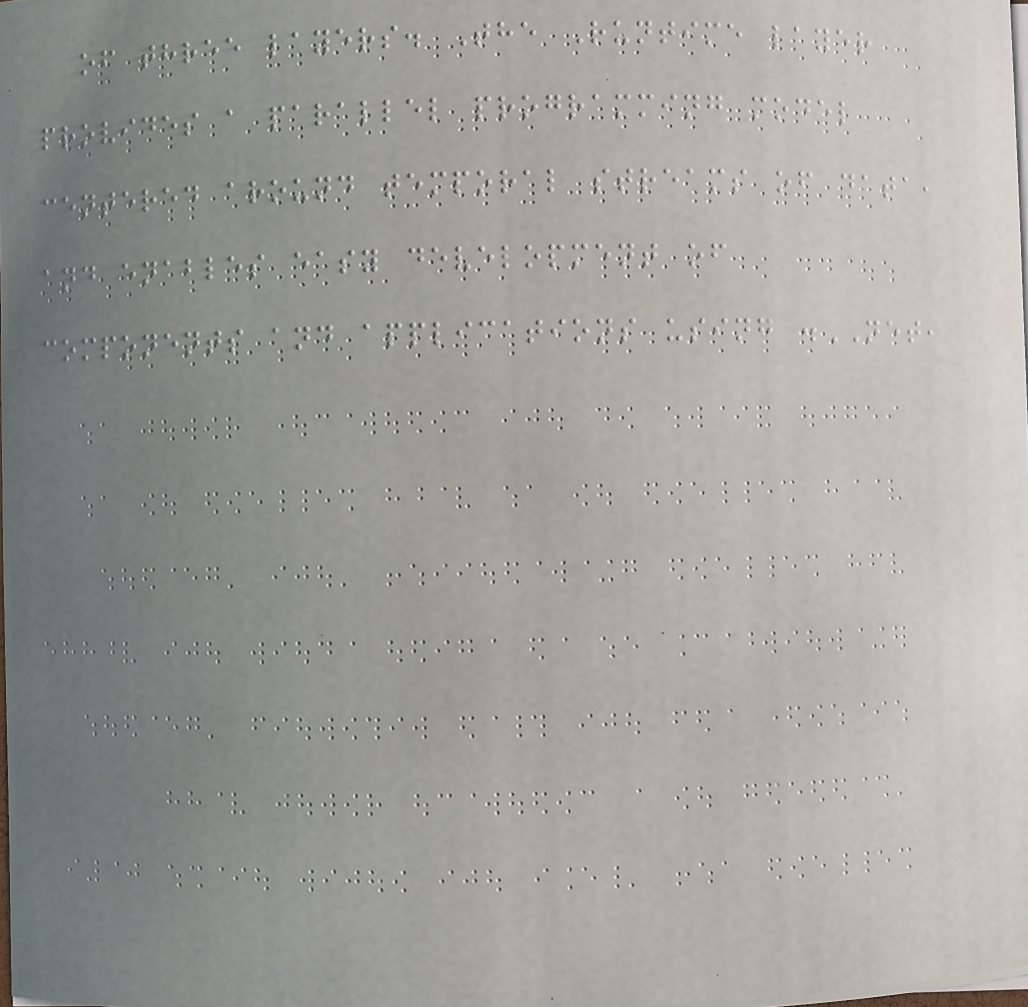of three layers. The Runtime layer
provides a parallel programming model
centered around temporal streams of data,
and enables easy development of
components and applications using .NET,
